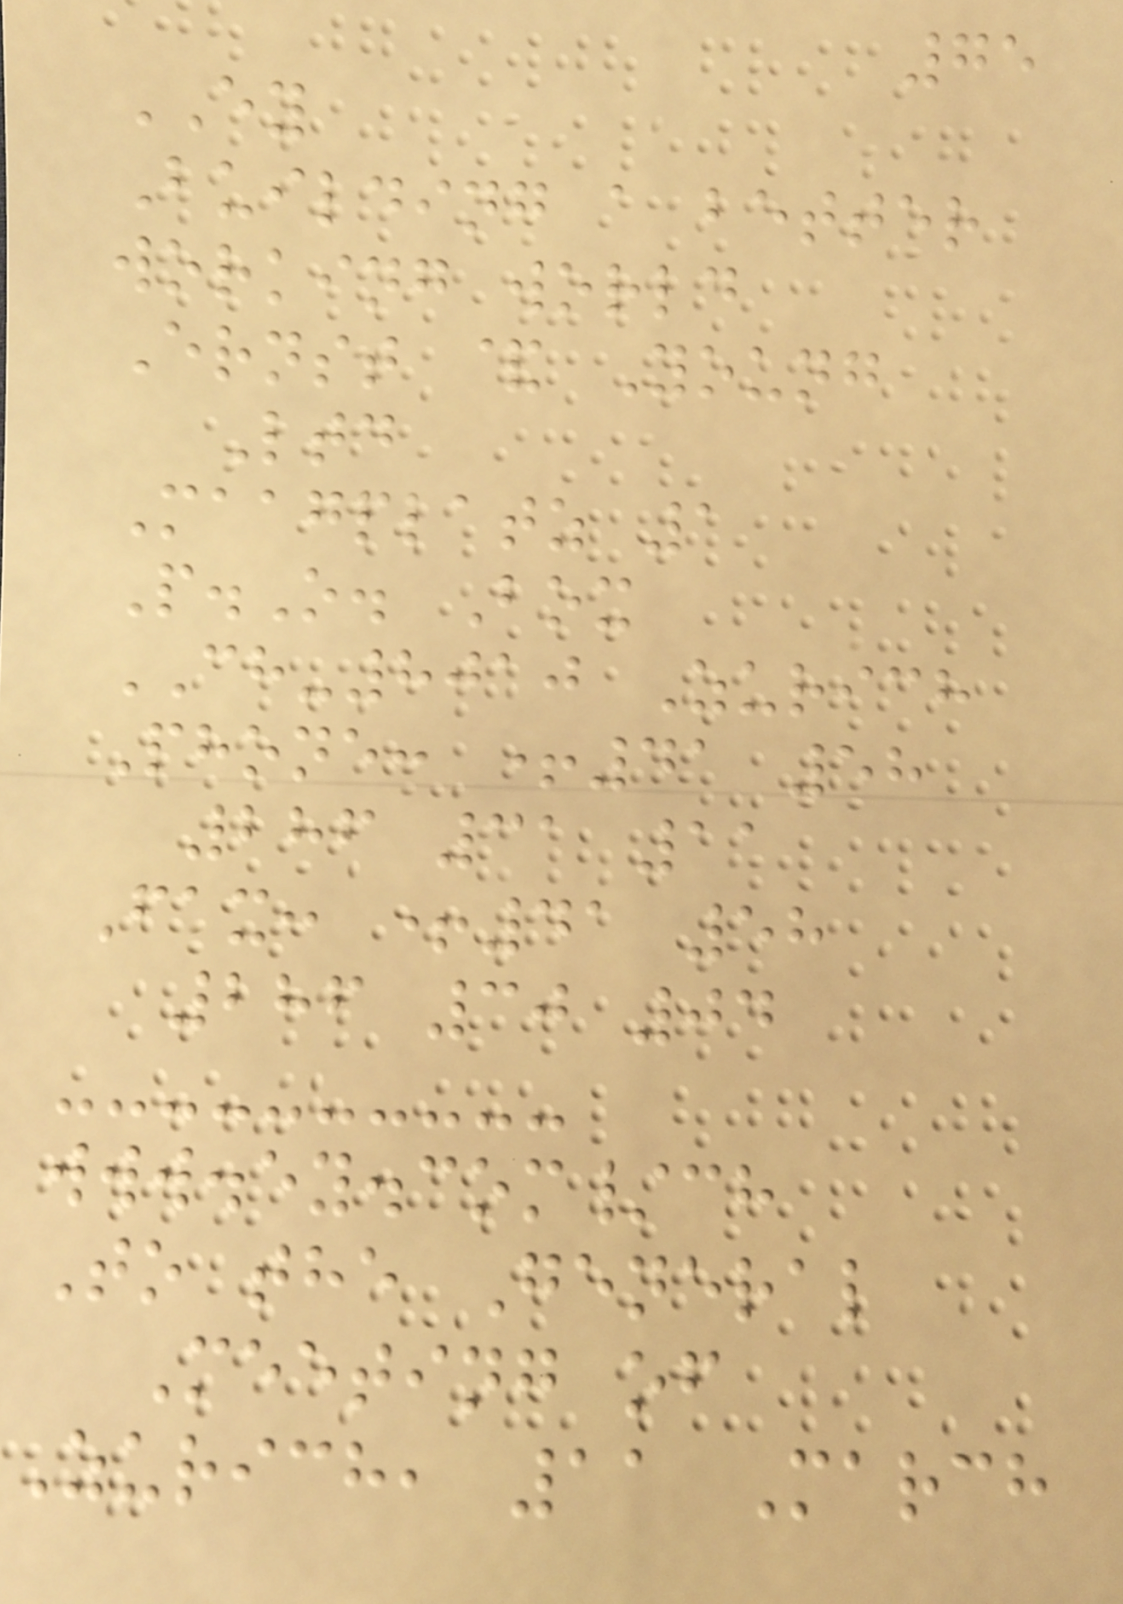75
EY
Building a better
working world
Ernst & Young
Ltd
Maagplatz 1
P.O. Box
CH-8010 Zurich
Phone: +41 58
286 31 11
Fax: +41 58
286 30 04
www.ey.com/ch
To the General
Meeting of
Zurich, 11 March
